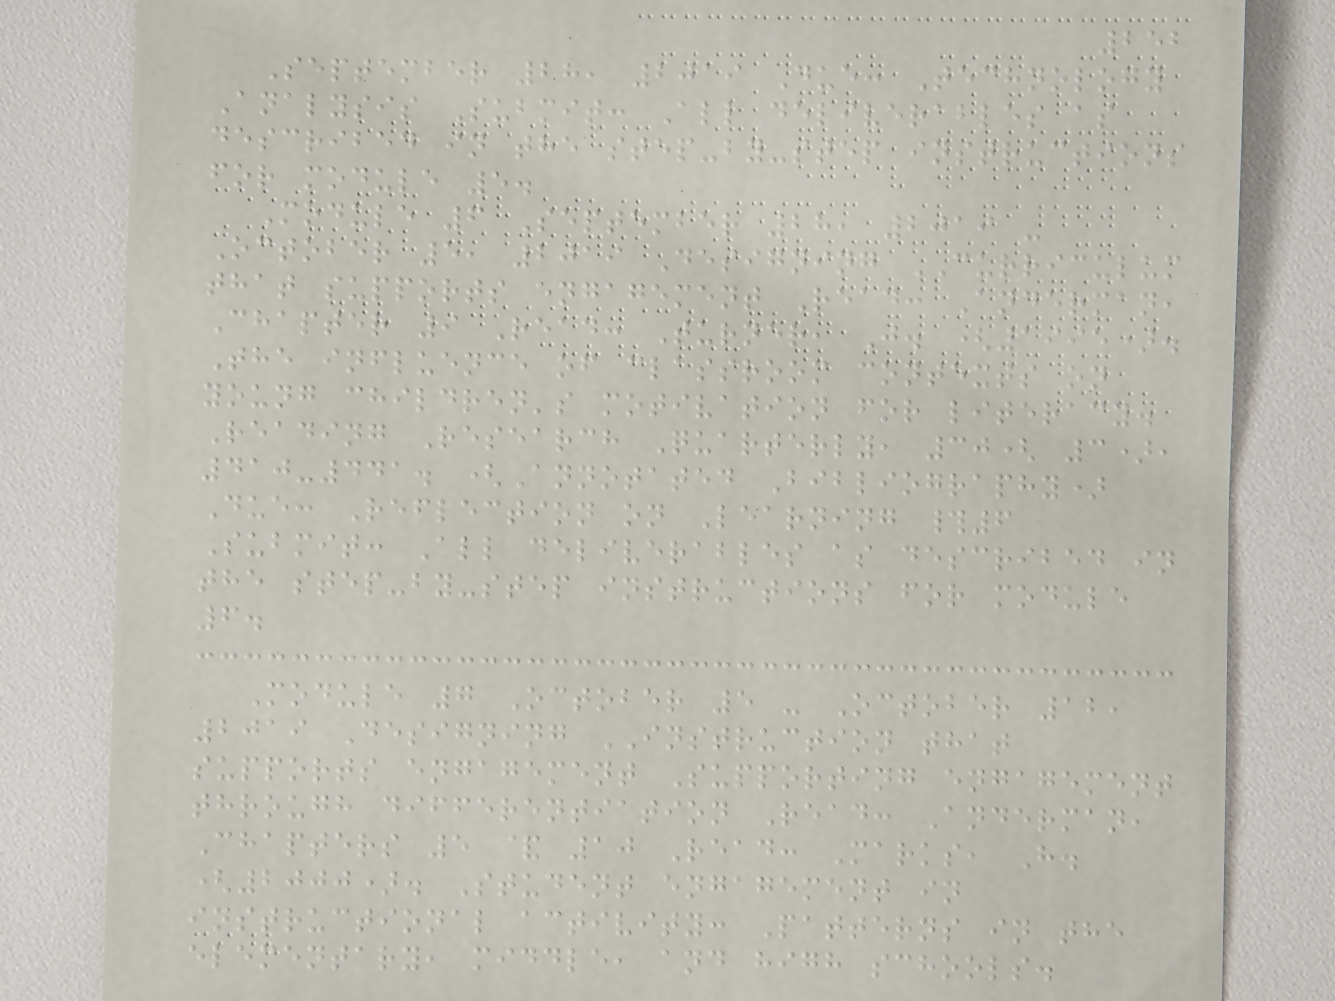252
September 28, 2019 Due: Technology
Analysis Submit: All deliverables as
described in the step-by-step instructions
for module 5.
Module 6 September 28, 2019 -
October 5, 2019 Designing CURRICULUM
that supports engagement Read: Anderman,
Chapter 9 Read: Turner, J. (1995).
The influence of classroom contexts on
young children's motivation for literacy.
Reading Research Quarterly, 30( 3),
410-441. (Annotated Bibliography)
Due: Reflection on Learning #6
Submit: All deliverables as described in
the step-by-step instructions for module
6.
Module 7 October 5 - October 12,
2019 Designing INSTRUCTION that
supports engagement Supporting engagement
through differentiation Read: Anderman,
Chapters 5 & 10 Read: Marks, H.
(2000). Student engagement in
instructional activity: Patterns in the
elementary, middle, and high schools.
